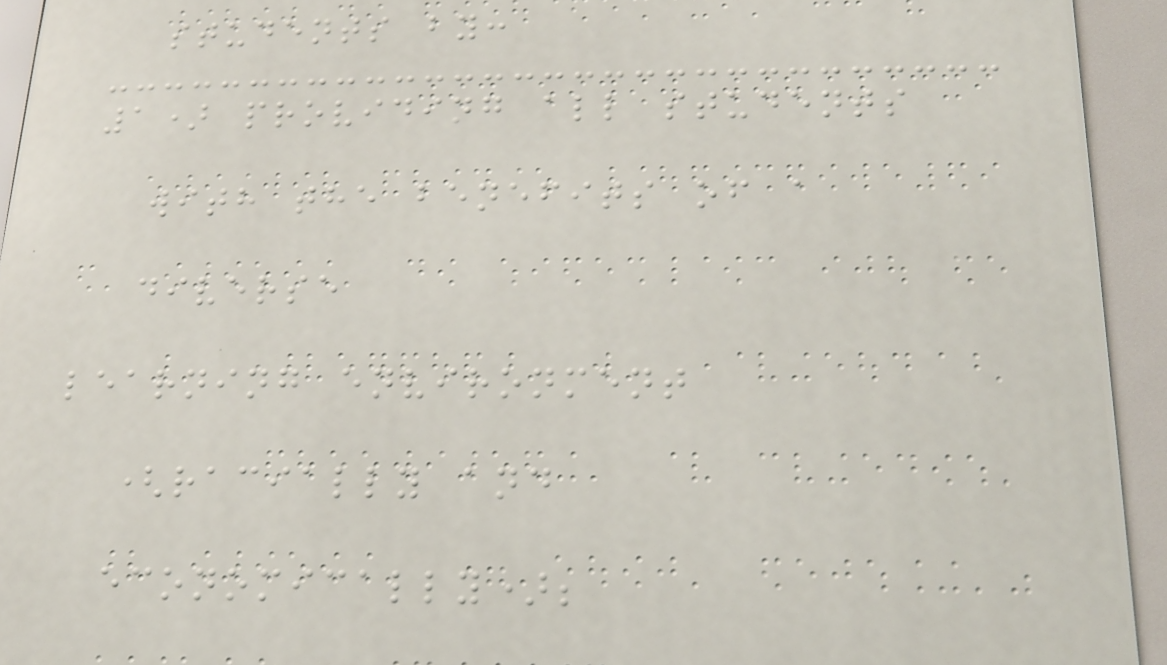students by:
1) providing all students
with the benefits of a
diverse
learning environment
(racially and
economically);
